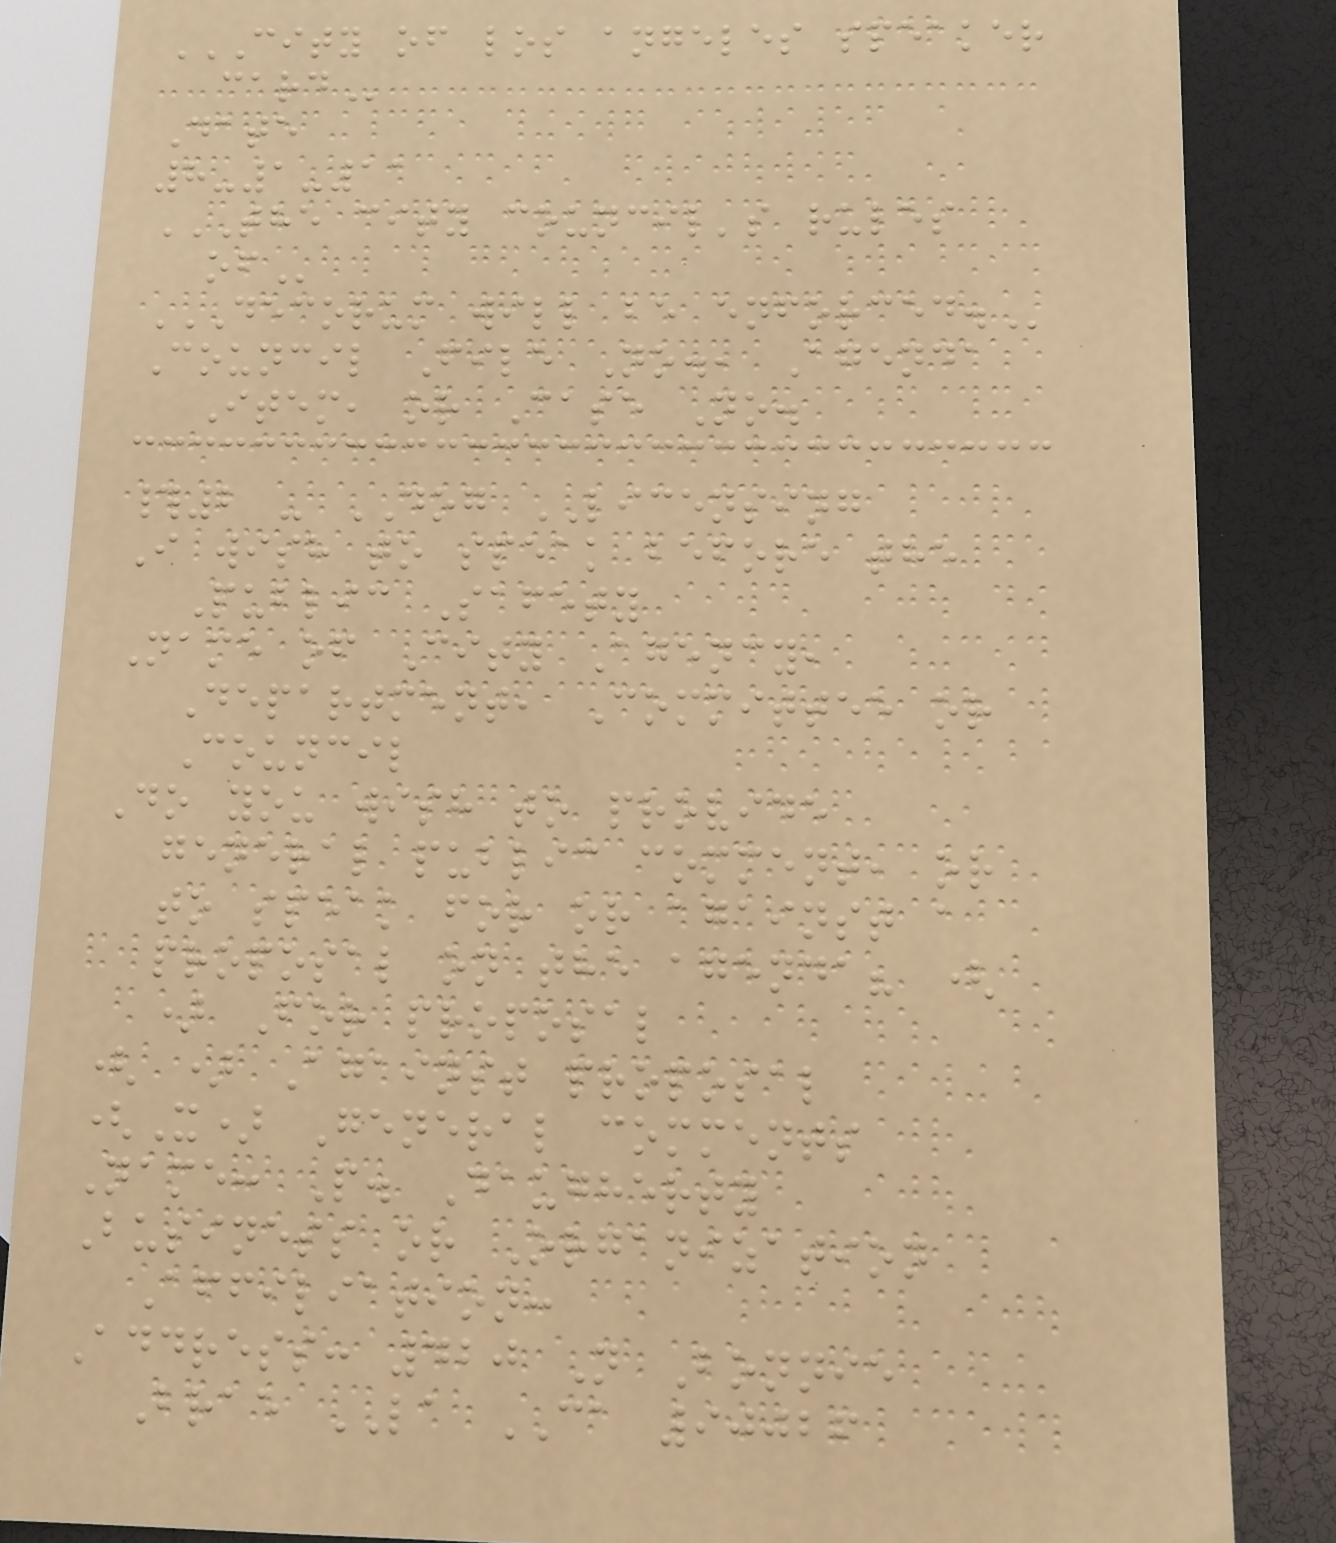CITY OF LOS ANGELES SPEAKER
CARD
Date
8-1-11
THE CITY COUNCIL'S RULES
OF
DECORUM WILL BE ENFORCED.
Council File No., Agenda
Item, or Case No.
#2 - DOG LICENSING
I wish to speak before the
Public Safety
Name of City Agency,
Department, Committee or
Council
Do you wish to provide
general public comment, or
to speak for or against a
proposal on the agenda? (
) For proposal
( ) Against proposal
(X) General comments
Name: P. Daugherty
Business or Organization
Affiliation:
Address: 420 N Bonnie
Brae LA CA 90026
